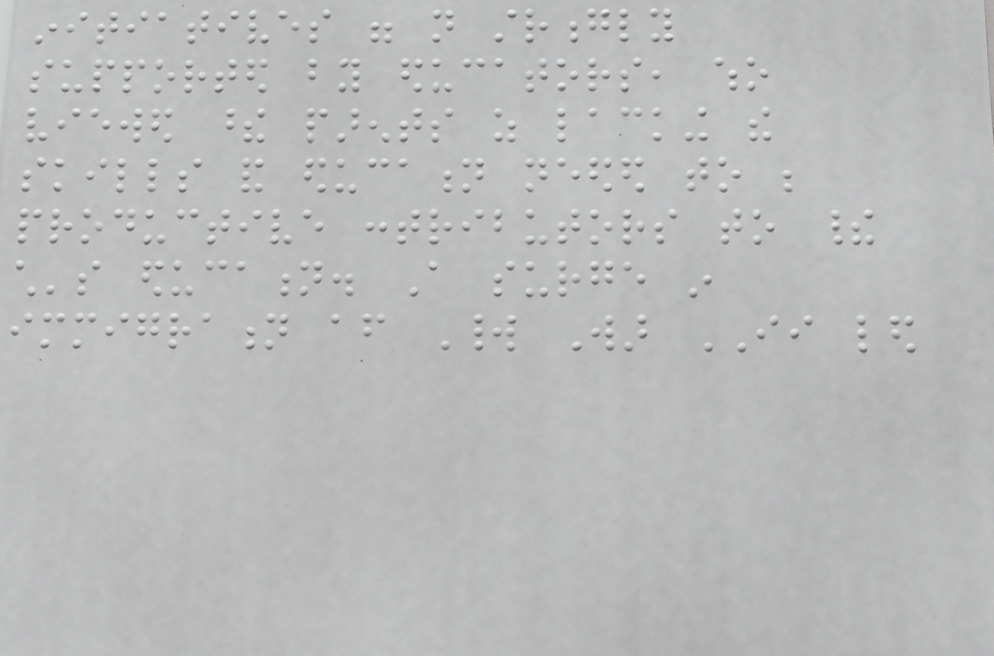initiatives were not strongly
supported by educators, who
viewed these parents as lacking the
skills and education needed to be
productive contributors to their
child's education. A surge in
immigration after World War II led
